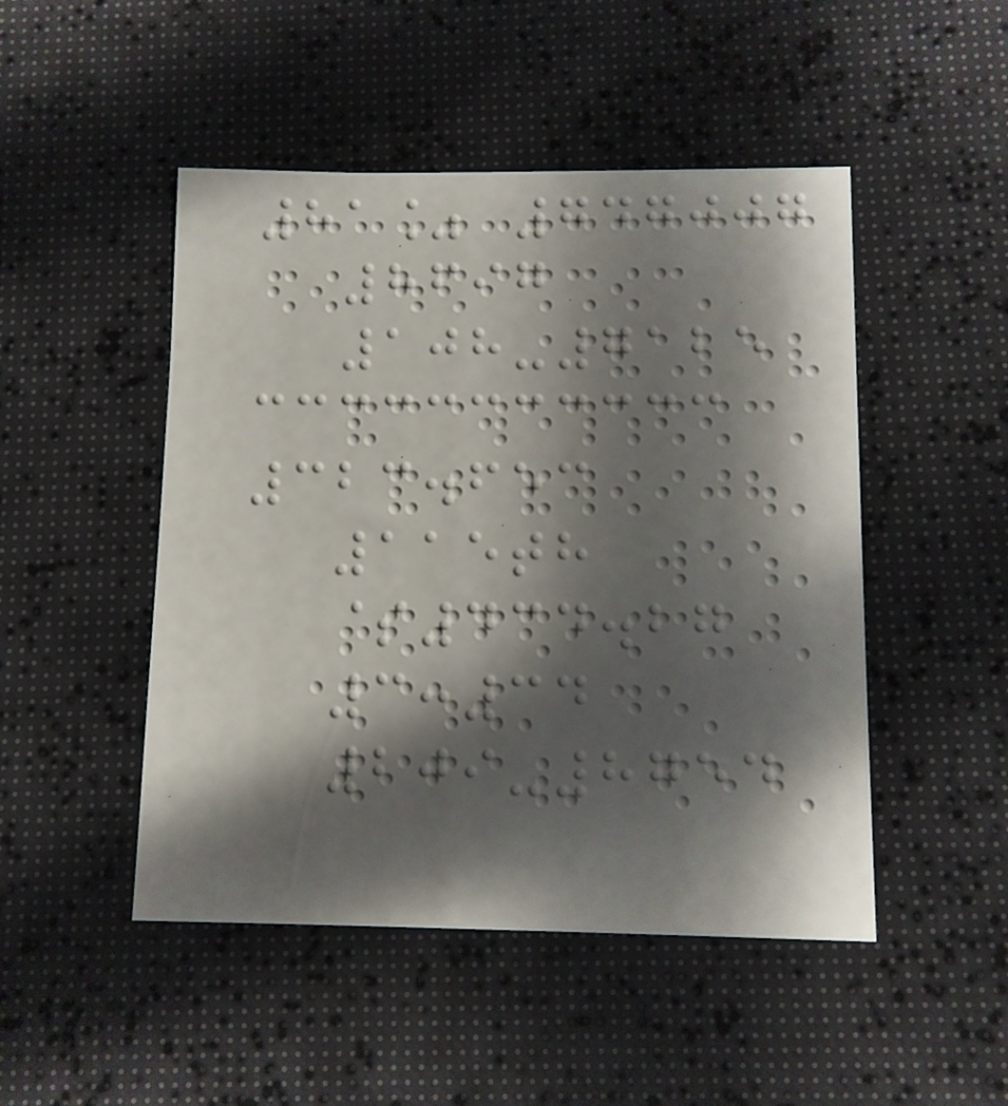81% 747007
8697
108-7125
323.653
115th
$434.27
3:34
209-8754
